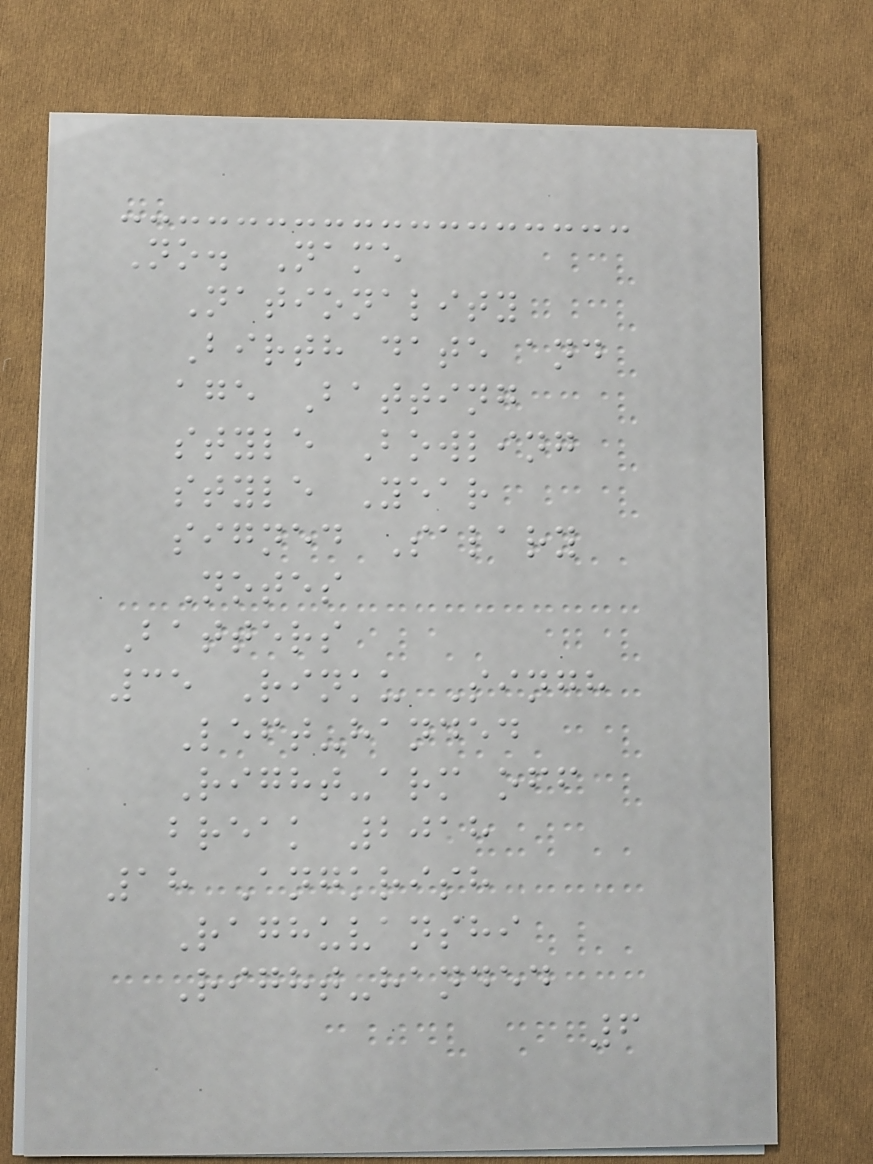No. Name
Nationality
Birth date and
age Batting
style Bowling
style Year
signed Salary
Notes
Batters
35 Rinku Singh
Left-handed
Right-arm off
break 2018
18 Angkrish
Raghuvanshi
Right-handed
6
